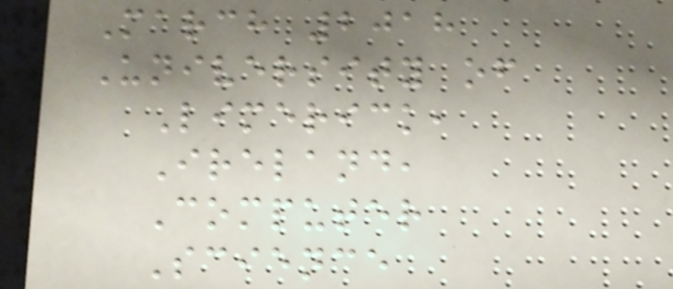March 2018
University of
Limerick,
Ireland,
Computer
Science
